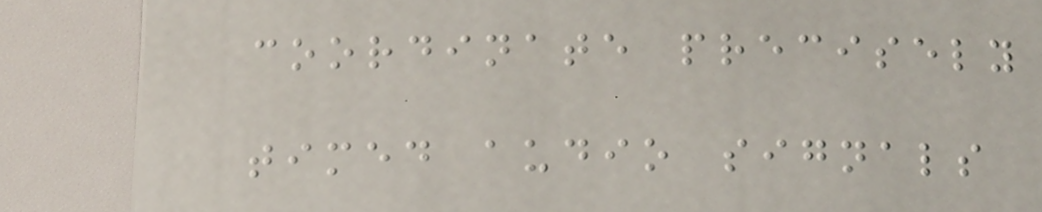coordinate precisely
timed audio signals
